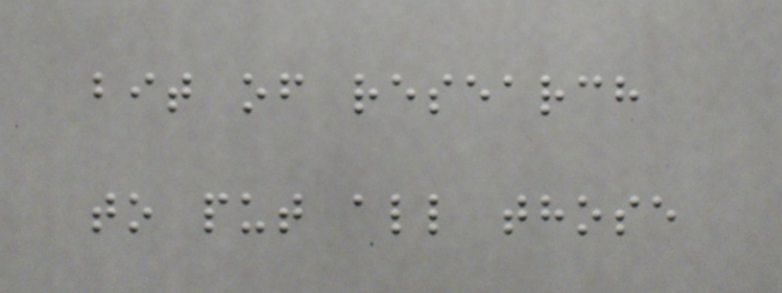bit of research
to put all those
